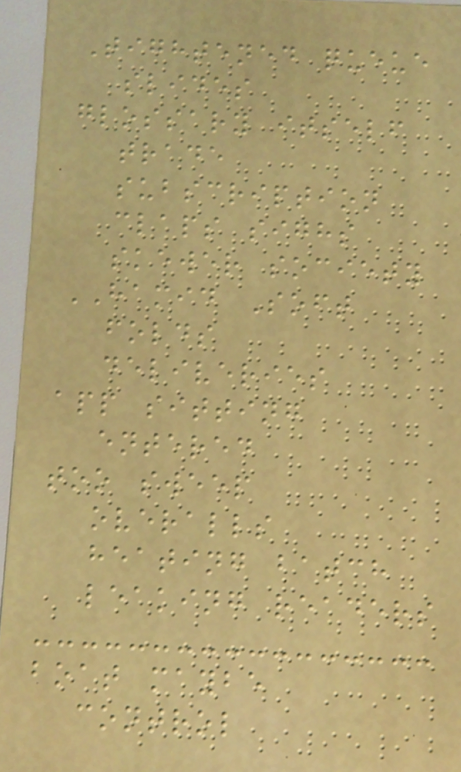Tightened queue
slides
glossary itself
trade
subscription
claps sighs
skewer society
HAMID Soft
folds
deliveries
app sitting
entered
too sweep
overalls
heating batch
leaking readers
boat maybe
control
